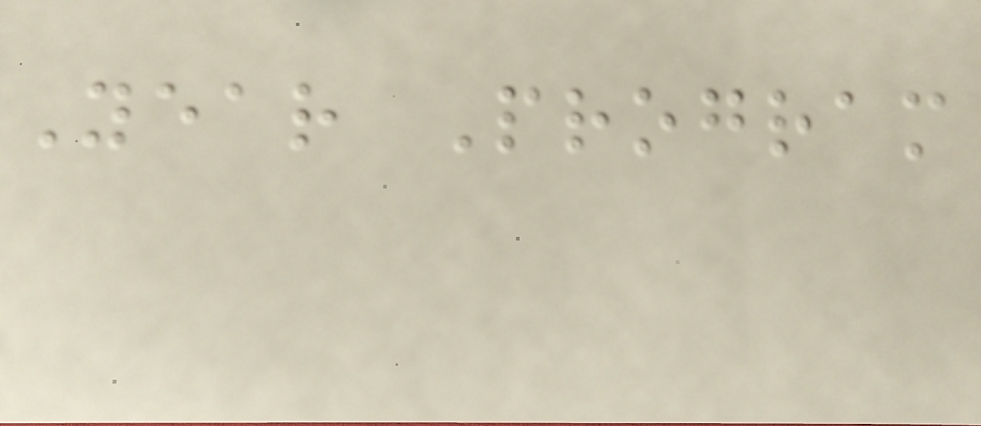Year Program
